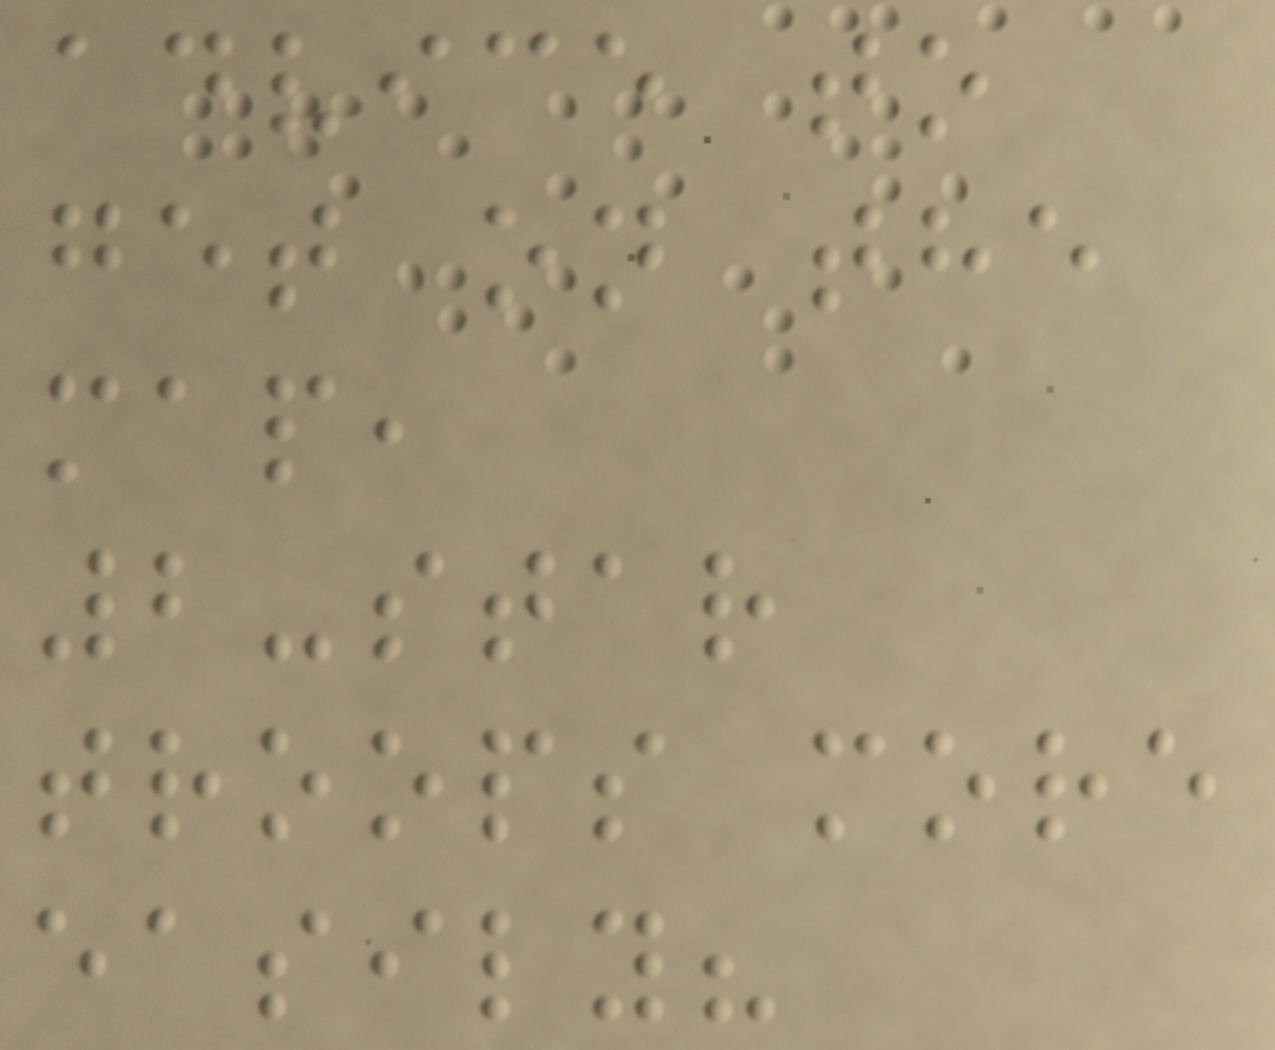advice to
get on the
map,
2-star
troops more
easily?
